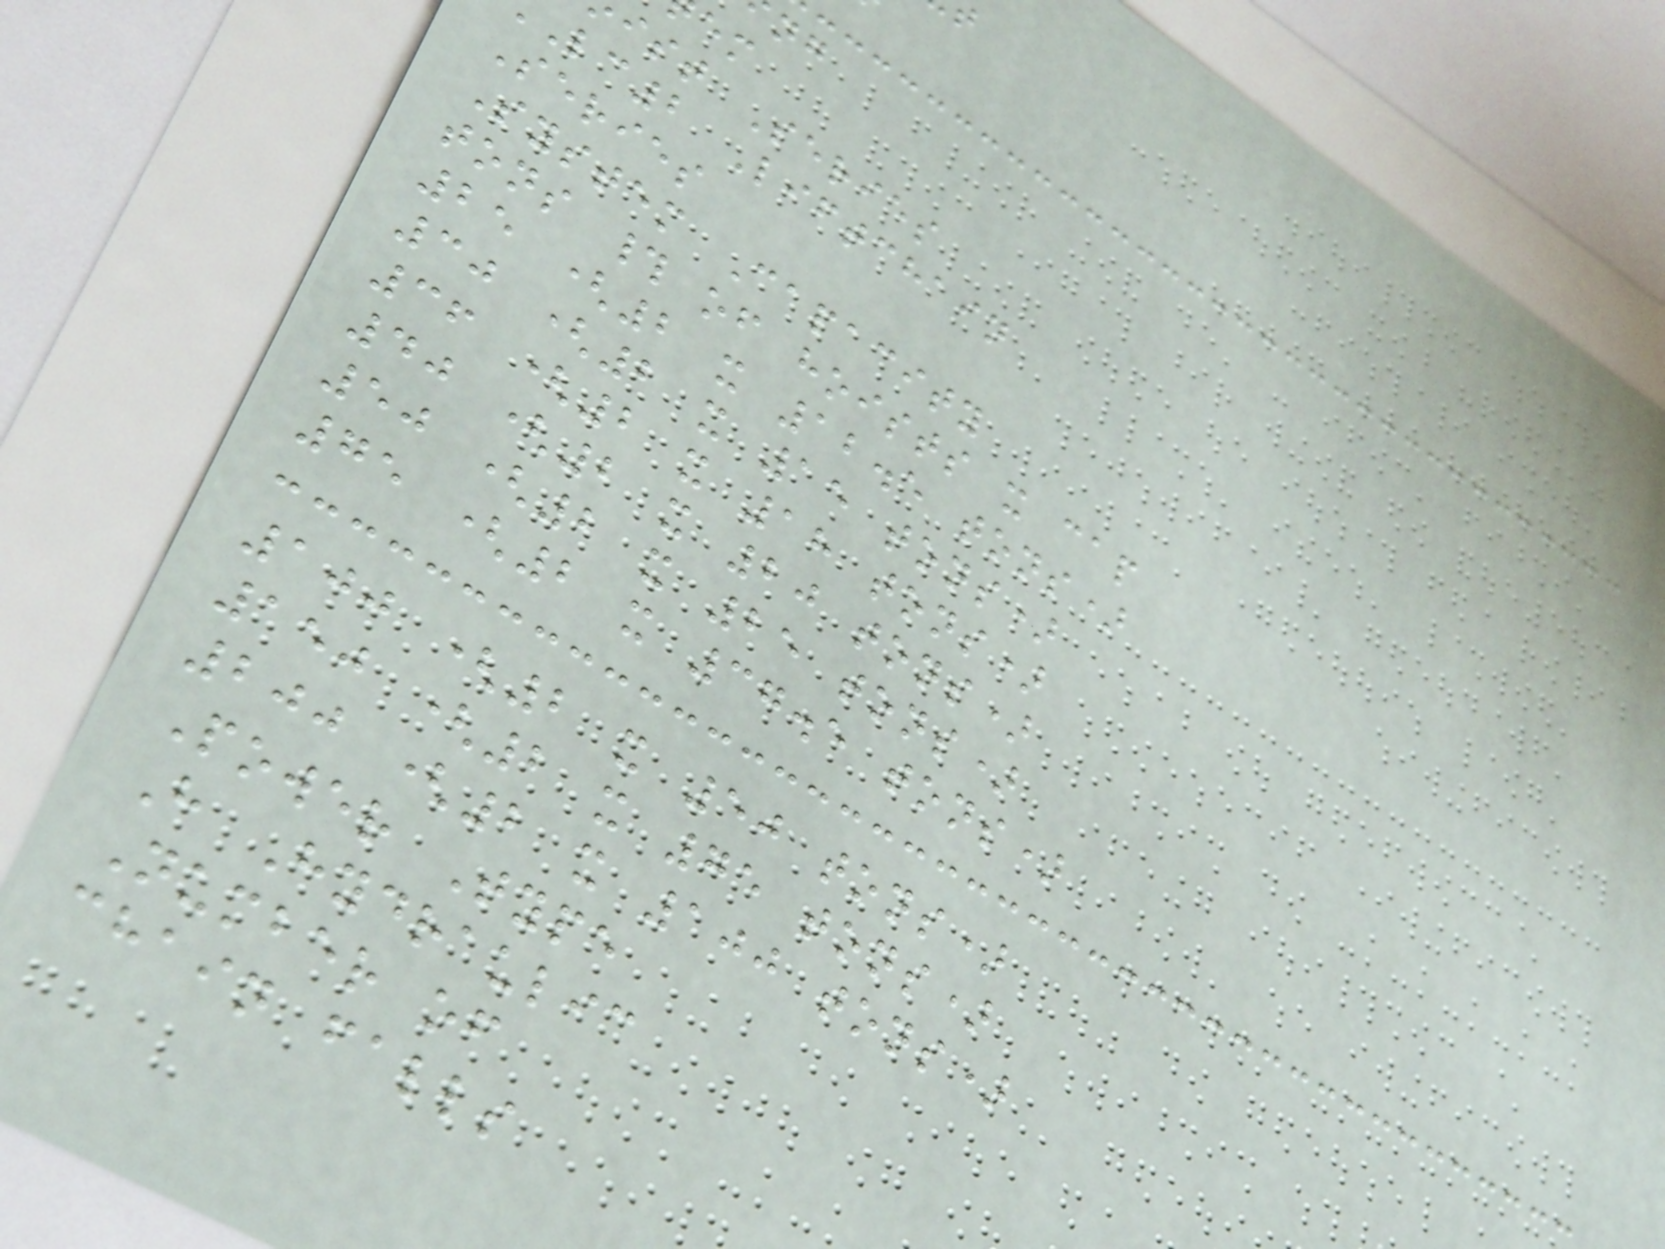ist Series
lc2 Liftchain
Series
System Capacity
tons # of hoists x cap
25 (2 x 12.5 tons)
30 (2 x 15 tons)
36 (2 x 18 tons)
40 (2 x 20 tons)
50 (2 x 25 tons)
75 (2 x 37.5 tons)
100 (2 x 50 tons)
150 (2 x 75 tons)
200 (2 x 100 tons)
Power Type
H Hydraulic
Number of
chain falls
